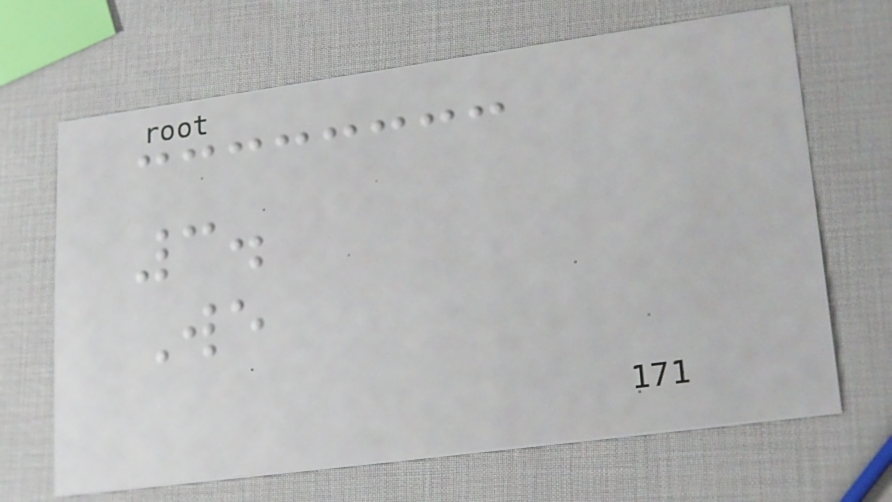3.
We
